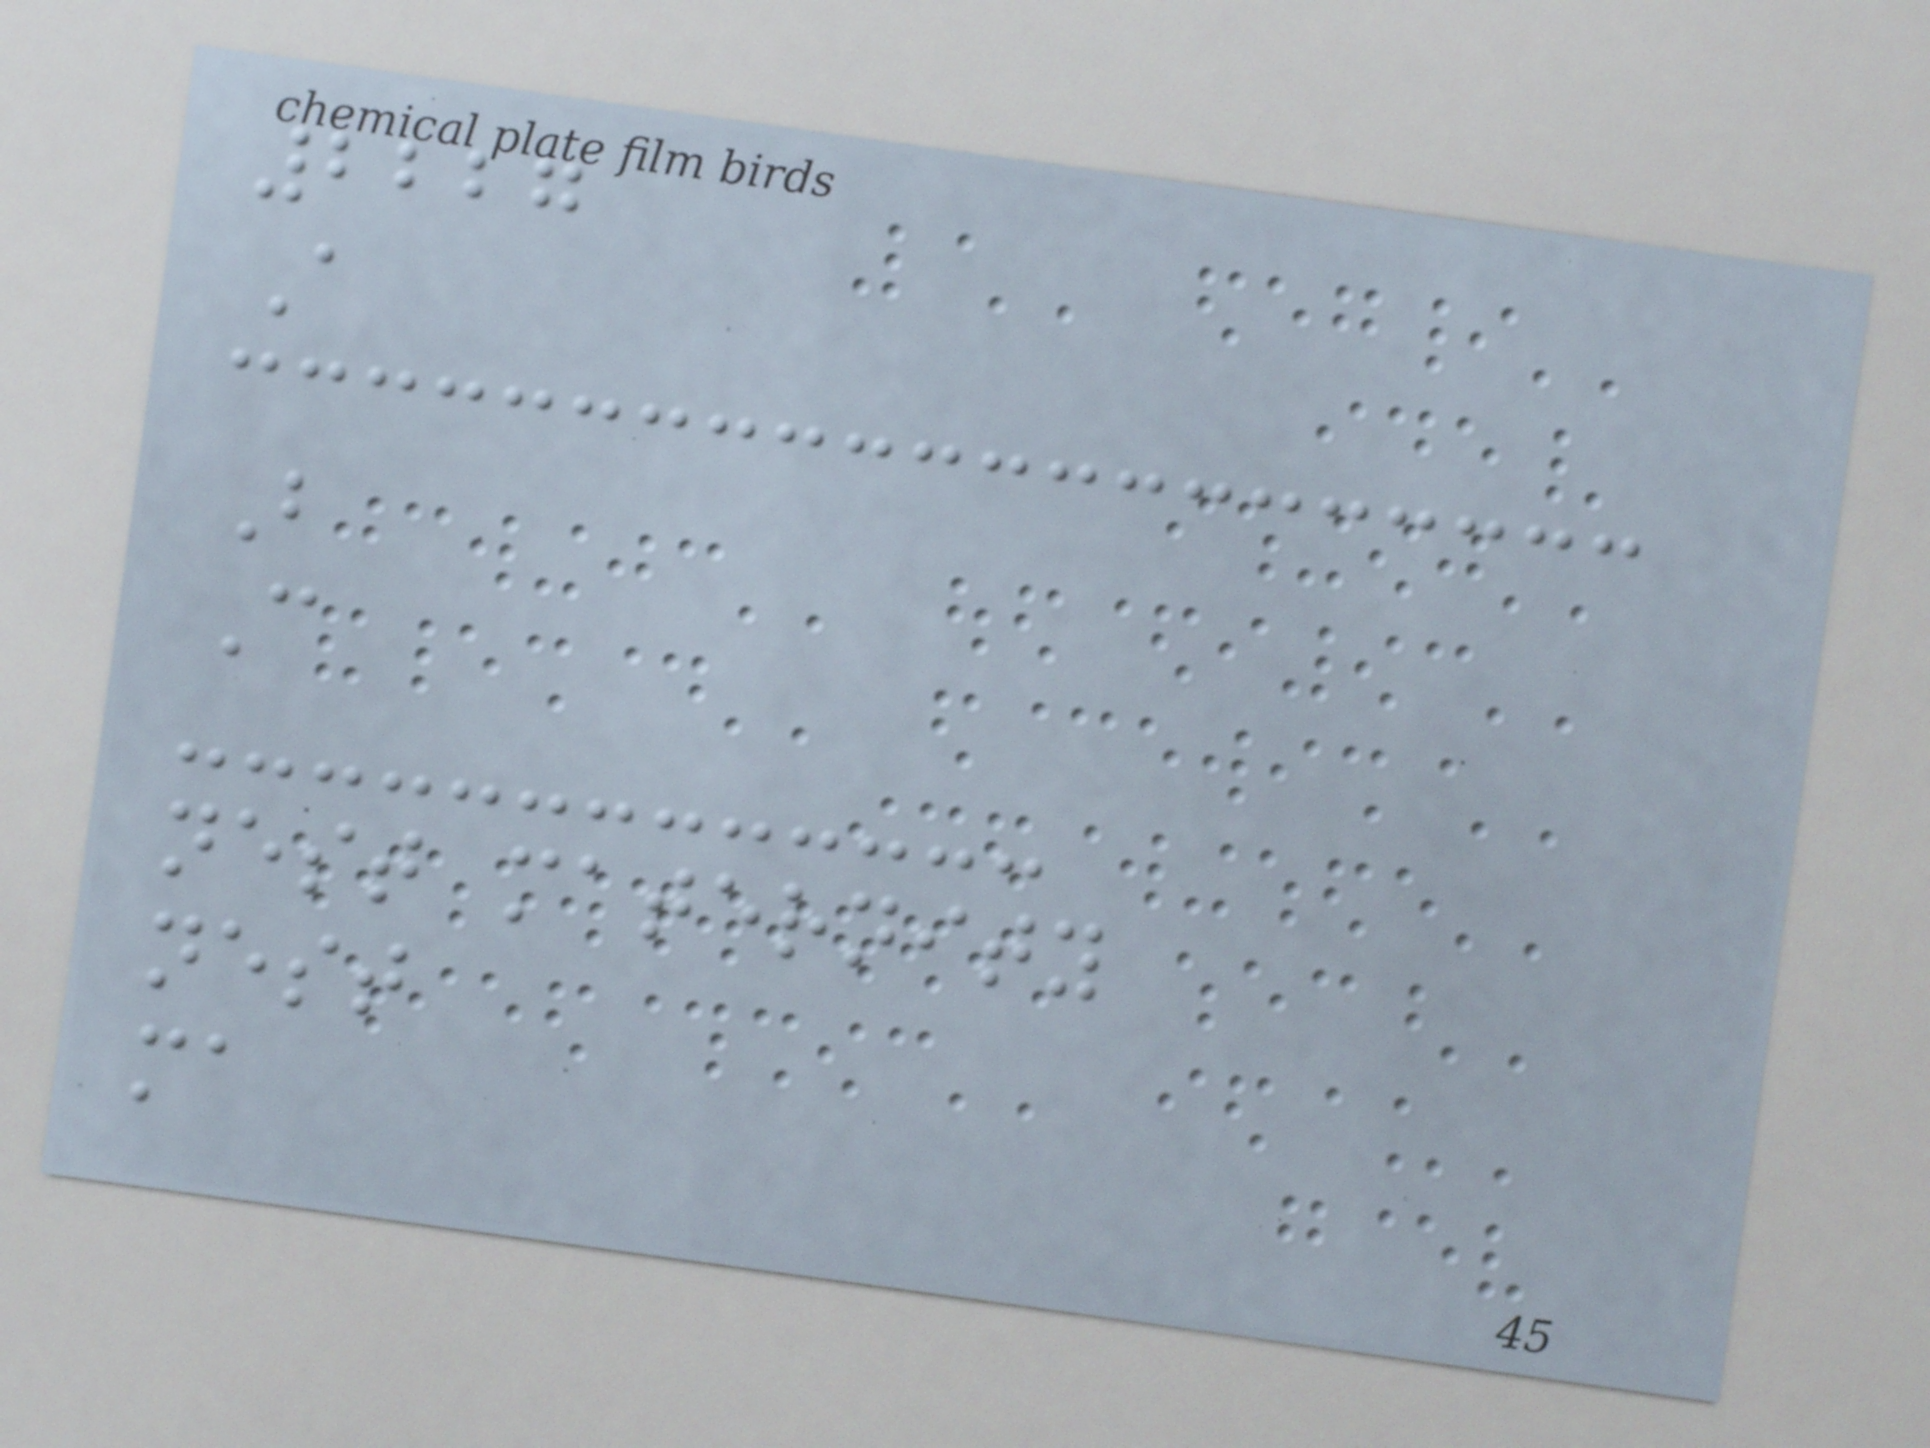2227
A
B
C
nest maternity
nest
ma
